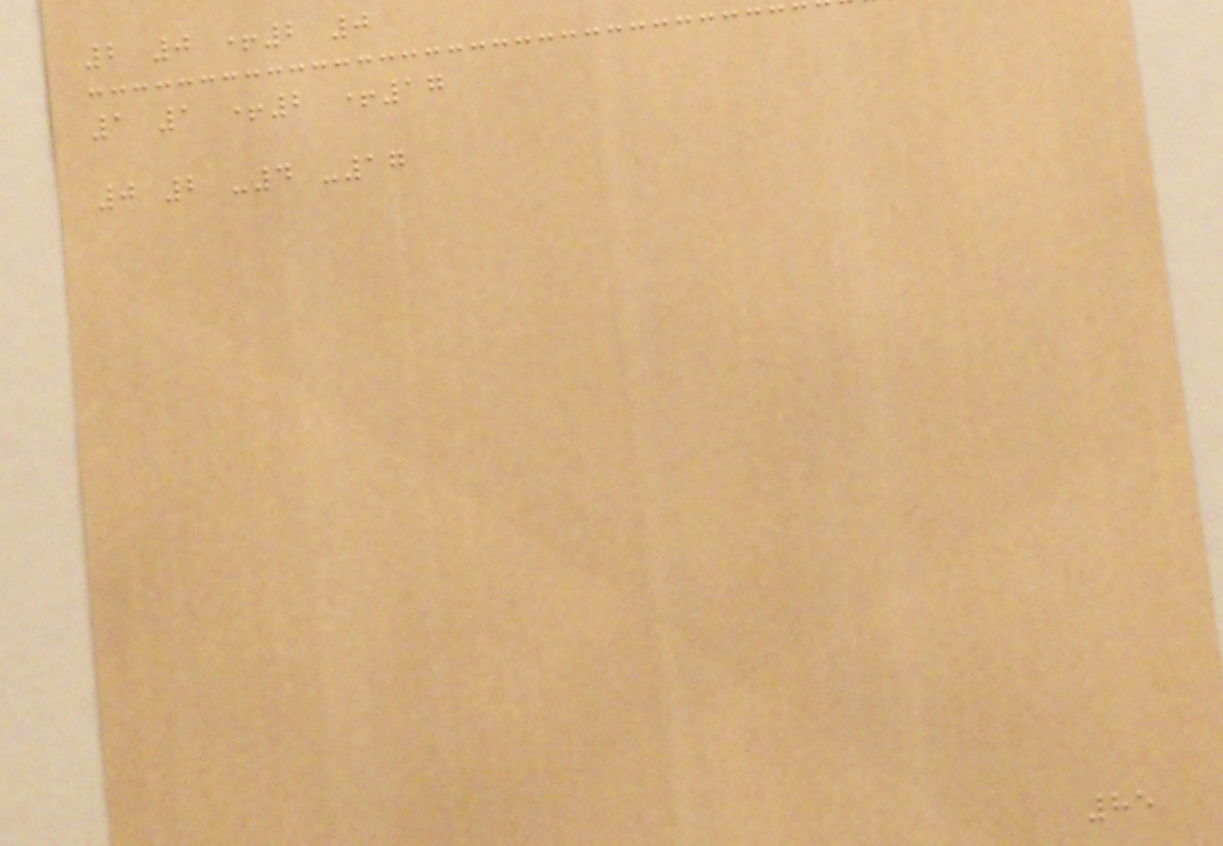2 0 +2 0
1 1 +2 +17
0 2 -4 -17
85
